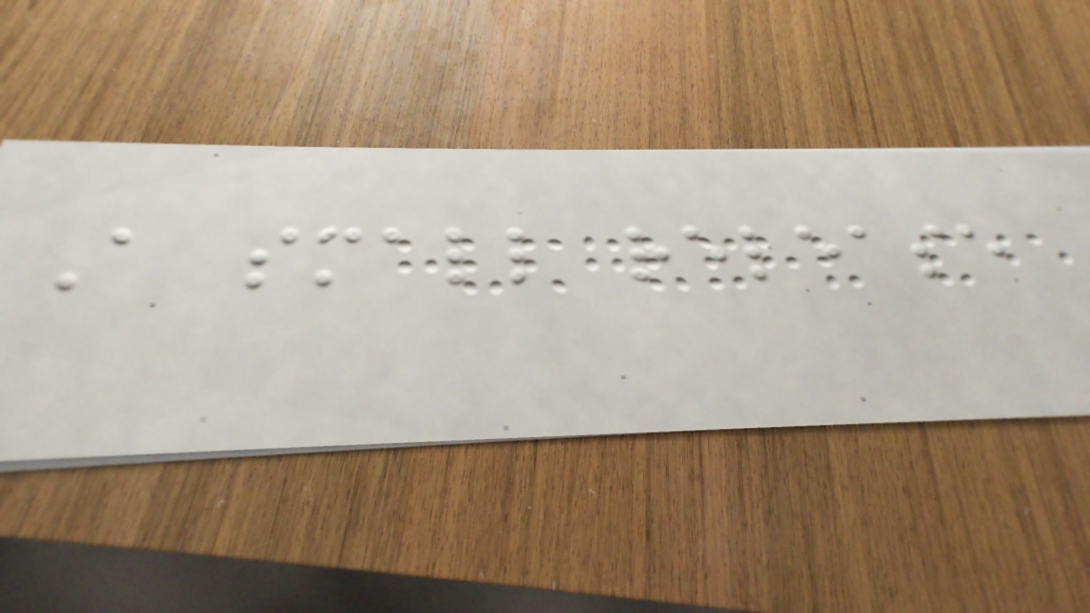A small release
